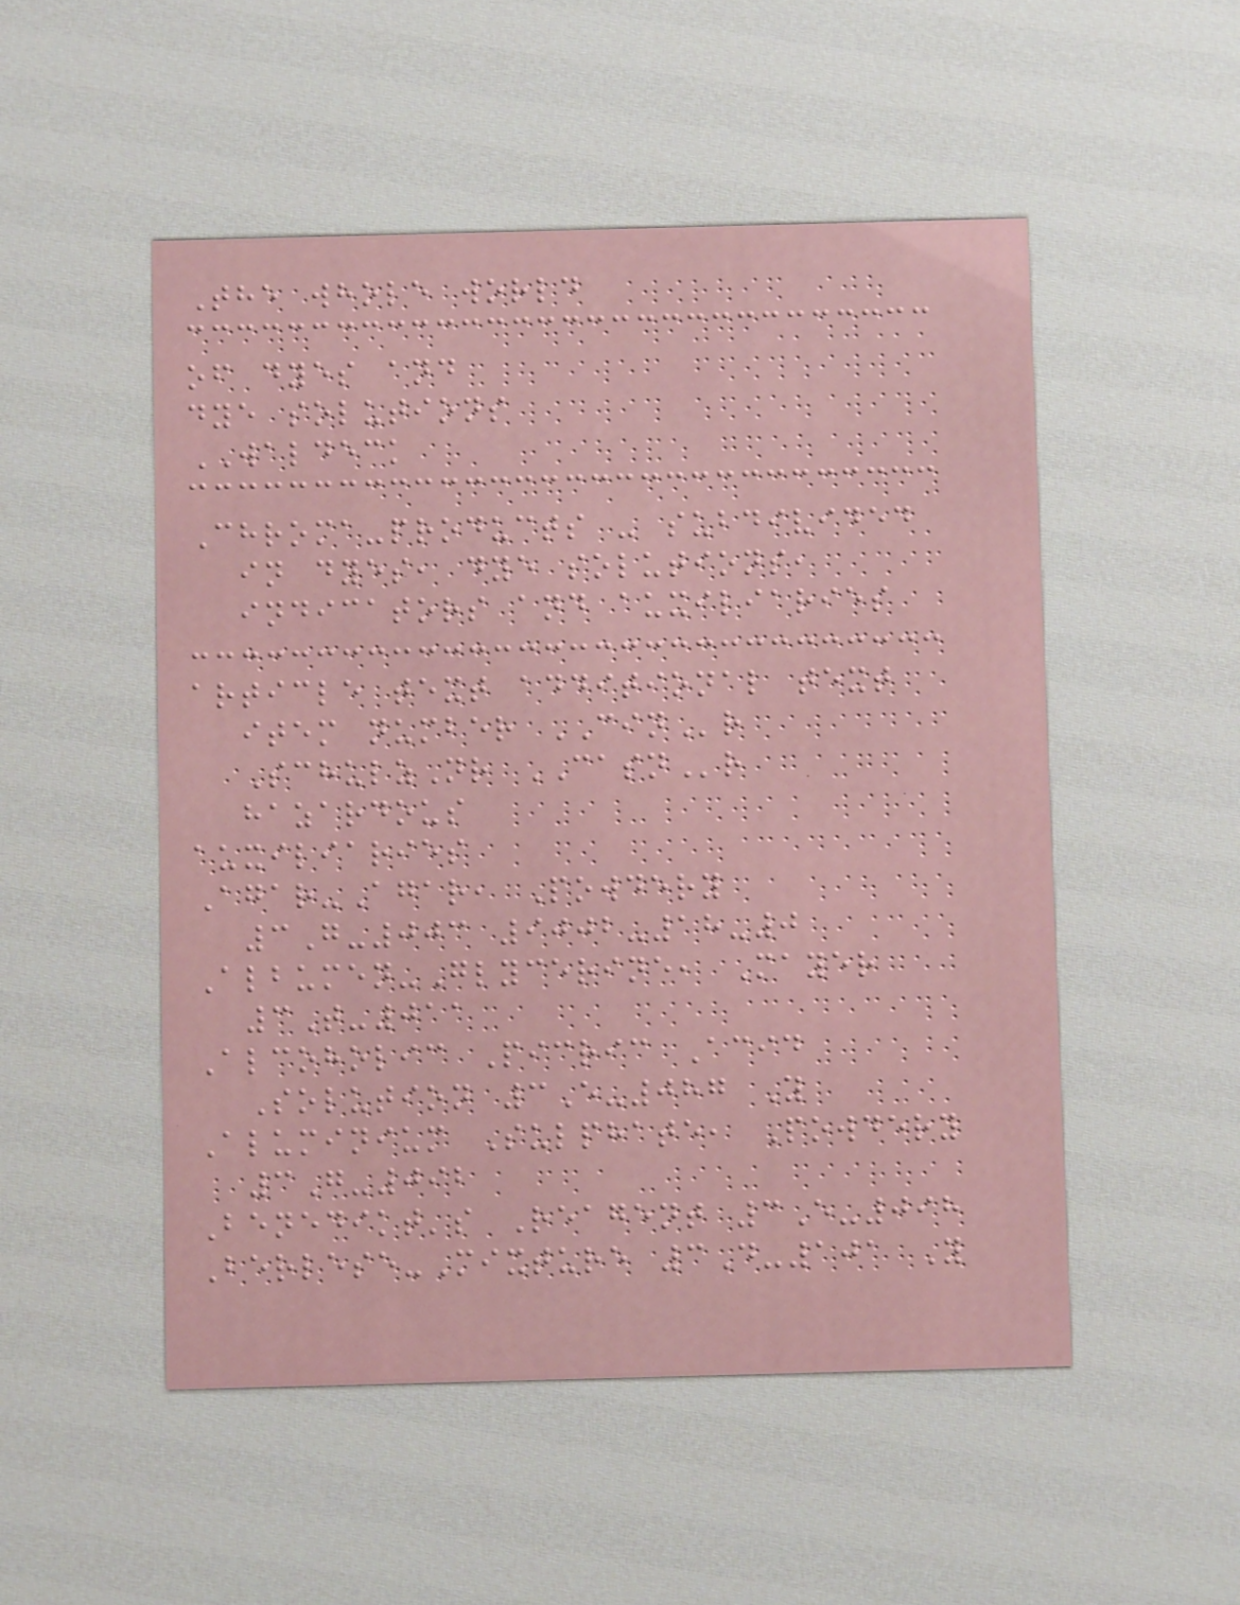The whole world
of dyes and
dye solutions
WALDECK
Chroma-products - subdivided
in dyes, dye solutions,
indicators and auxiliaries
article text additional text
item number CINr
SchulzNr CASNr
hazardous
auxiliaries
Agar-Agar, Powdery
3G-003 9002-18-0
Albumen-Glycerine, Mayer
3T-011
Alcoholic Picric Acid
Solution 3E-087 Y
Aluminium Sulphate, Powdery
3G-092
Benedikt's Reagent 3E-098
Berlese-Mixture 3D-101 Y
